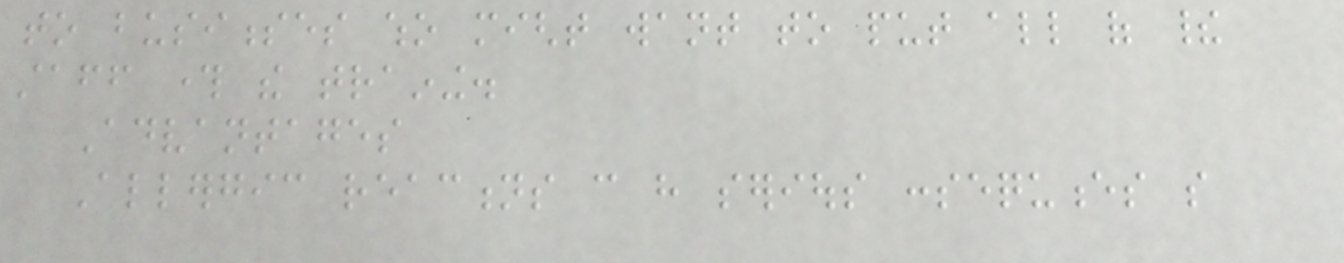to businesses who might want to put all of their
staff through the training.
Advantages
Allergic reactions can have serious consequences so
